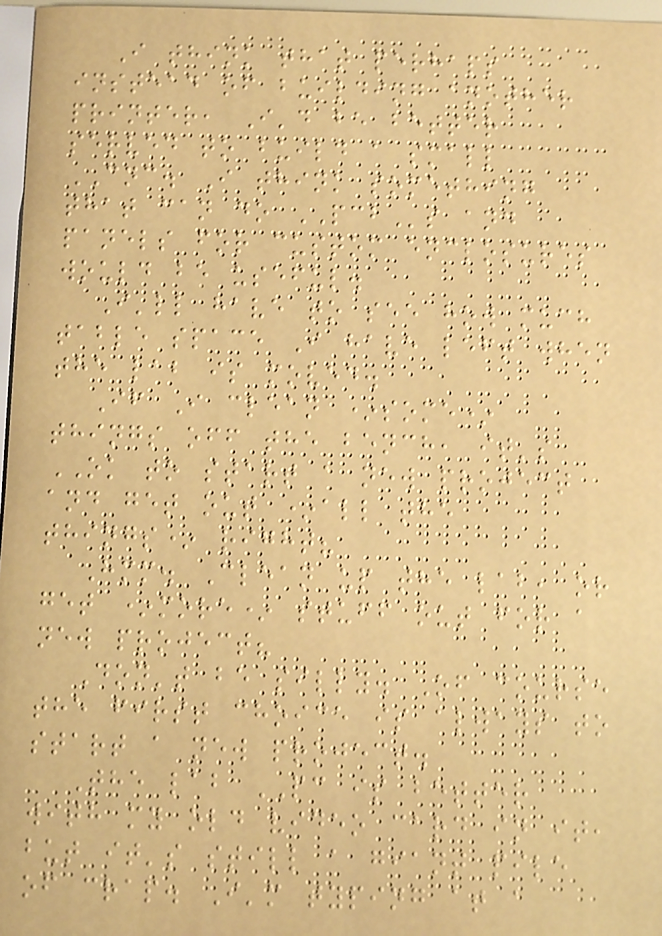I think that perhaps
instead of building another
printer, I'd be better
served to build a small
CNC. I think something
that can do PCBs and
panels for custom enclosures
would be useful.
I'll have to see how much
table space I have left when
the lab is moved.
If I clean *some*
things off the bench, it's
OK to start a new project
and get out *all the
things* right?
Hmm. Clean up the lab, or
get *more* stuff out for a
new project?
Don't be silly. Of course
the first choice is always to
start a new project.
The lab PC is better
with my old video card in it,
but it's still a giant pile
of crap. I'm typing at a
